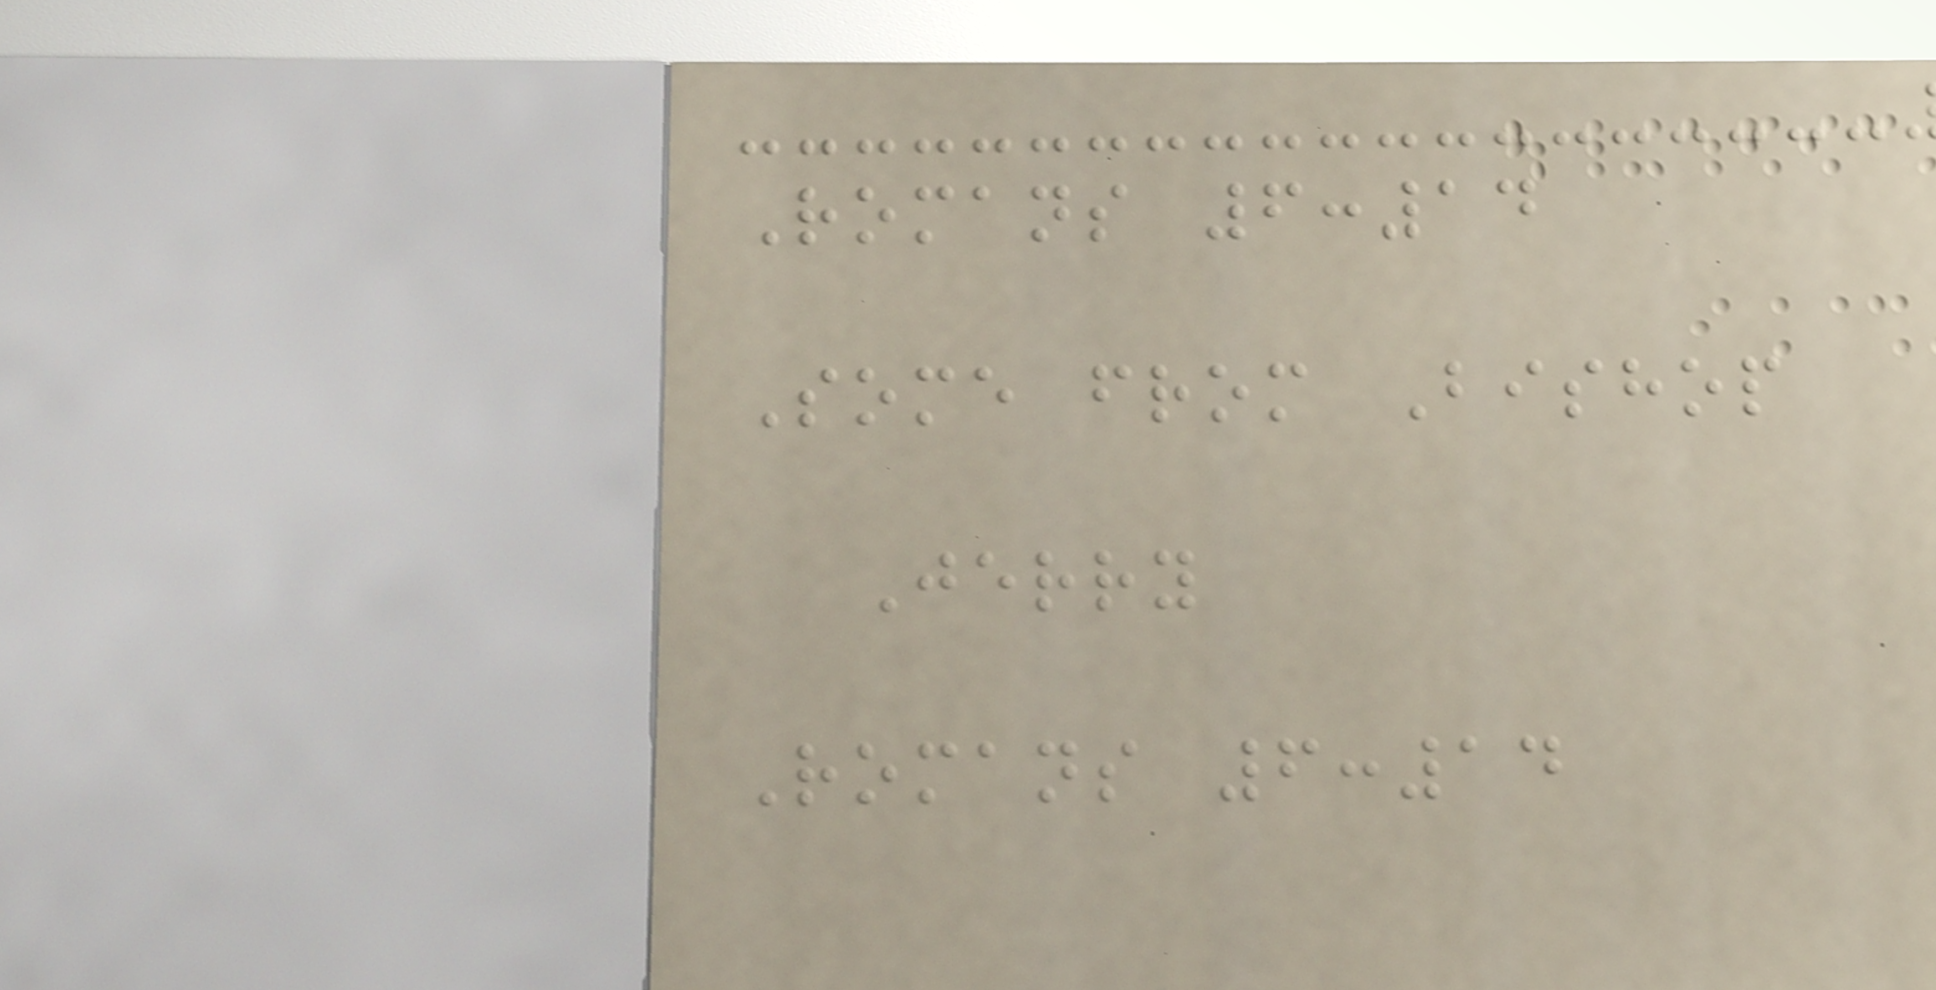Romans 6:14
Some from Bishop
Jerry
Romans 6:14
